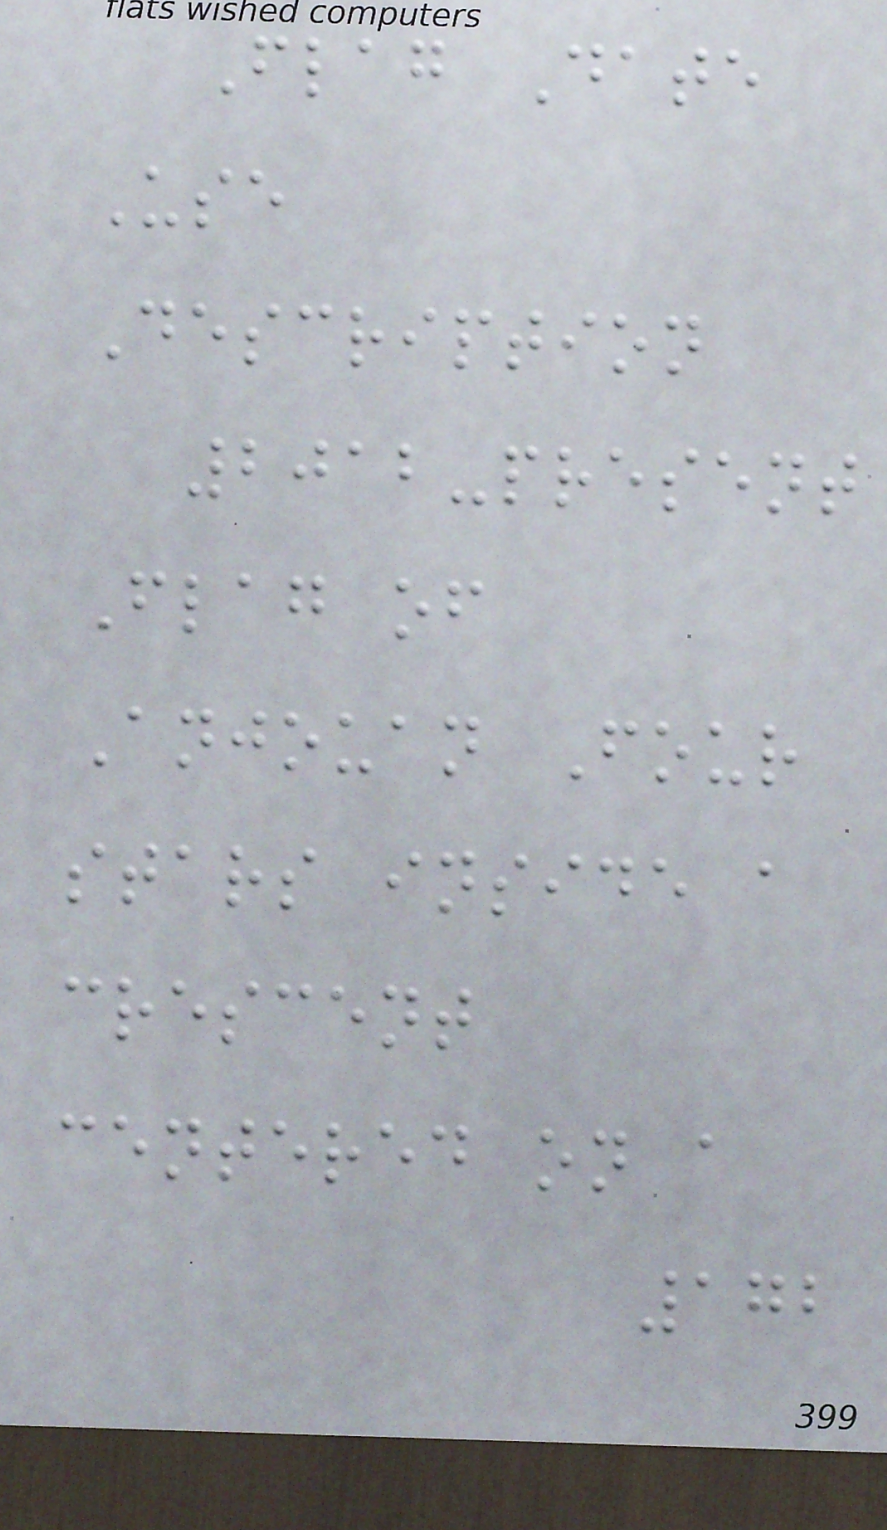Flag Date
Use
Description
2012-present
Flag of
Anjouan Four
stars inside a
crescent
centered on a
172
